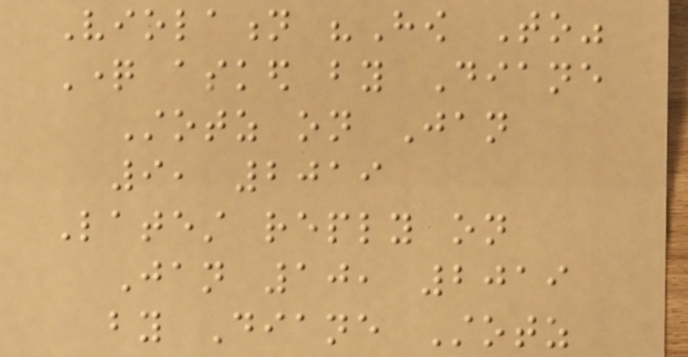Violation "How To"
Question asked by Diane
Stotz on Jan
9, 2019
Latest reply on
Jan 10, 2019
by Diane Stotz
